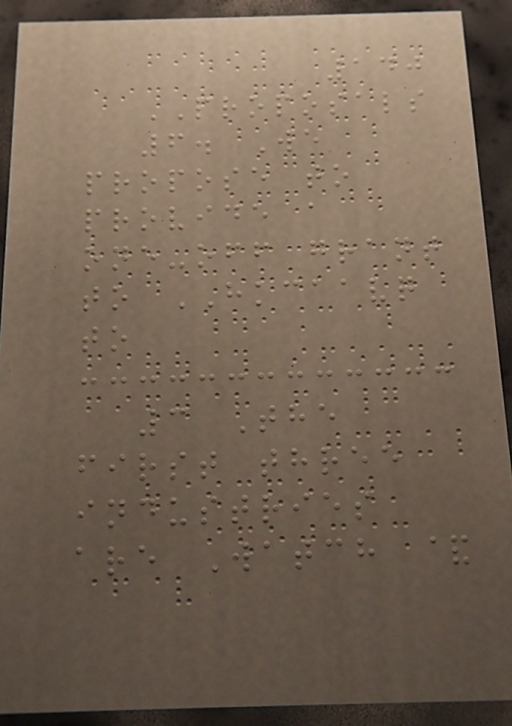140
PROPOSALS
6. We
propose to
provide a
one-off grant
to HKCAAVQ
to
3 The
first three
industries
are Watch &
